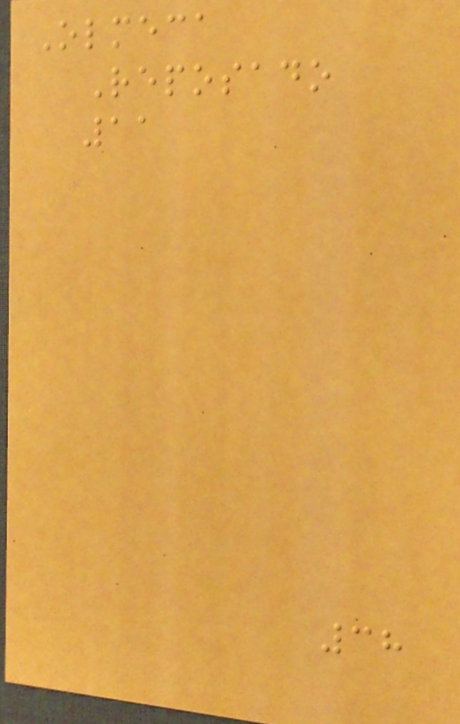Olmeca
Reposado
11
38
